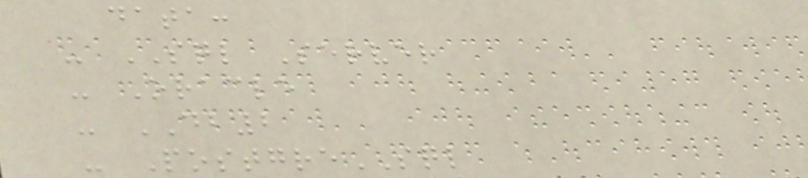data:
- SQL Server
- Oracle
- DB2
- PostgreSQL
